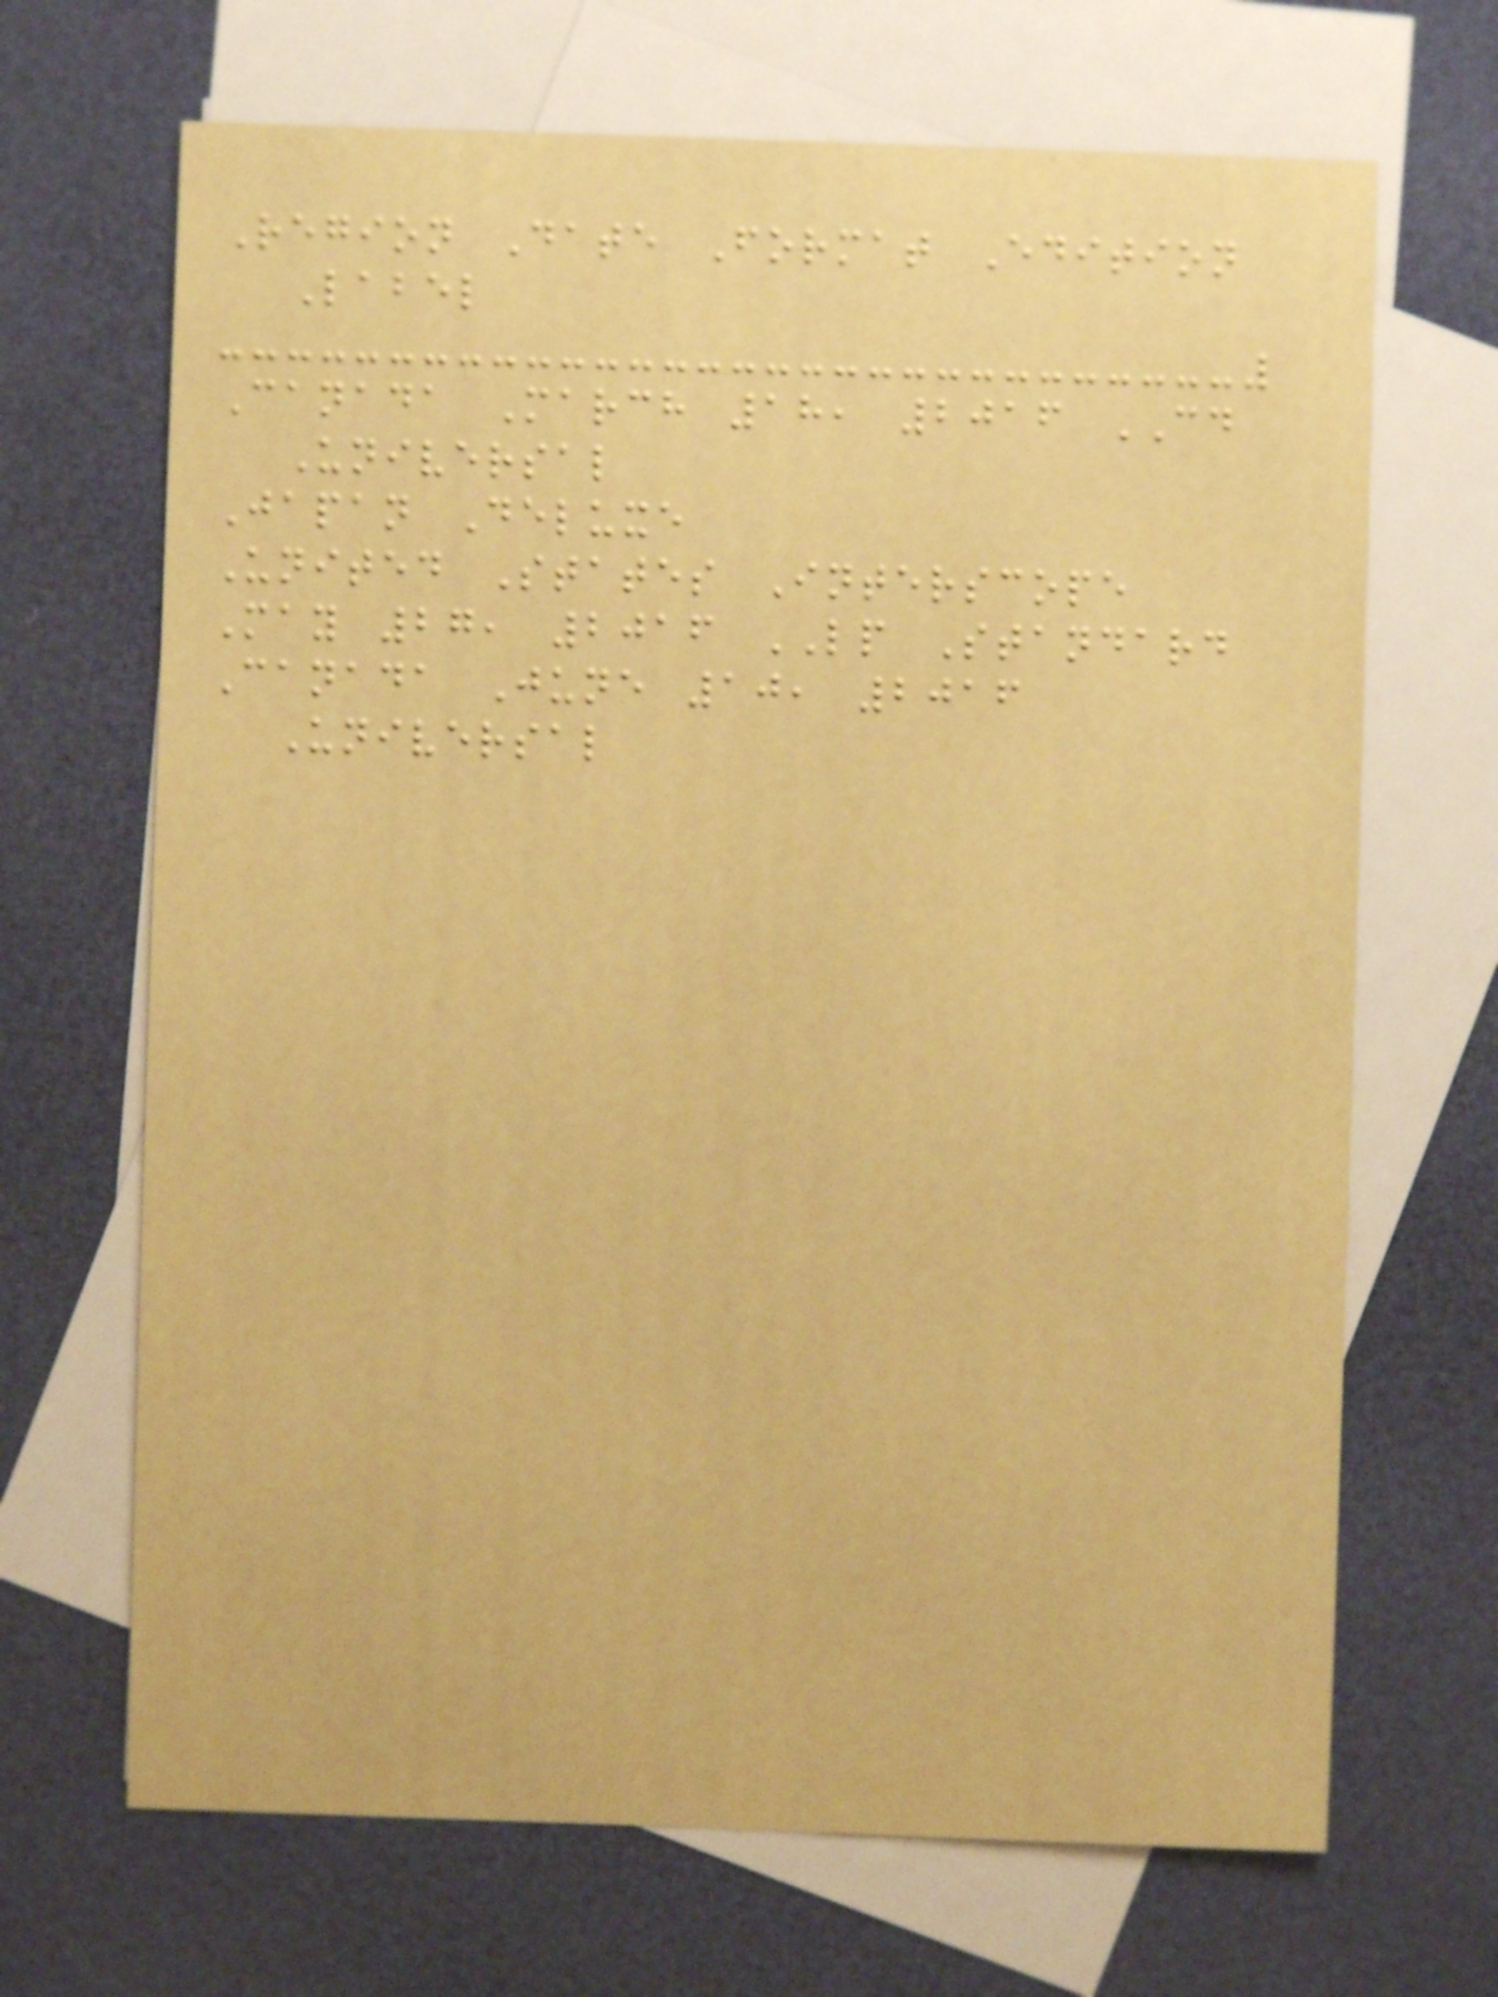Region Date Format Edition
Label
Canada March 18, 2016 CD
Universal
Japan Deluxe
United States Interscope
May 27, 2016 LP Standard
Canada June 10, 2016
Universal
